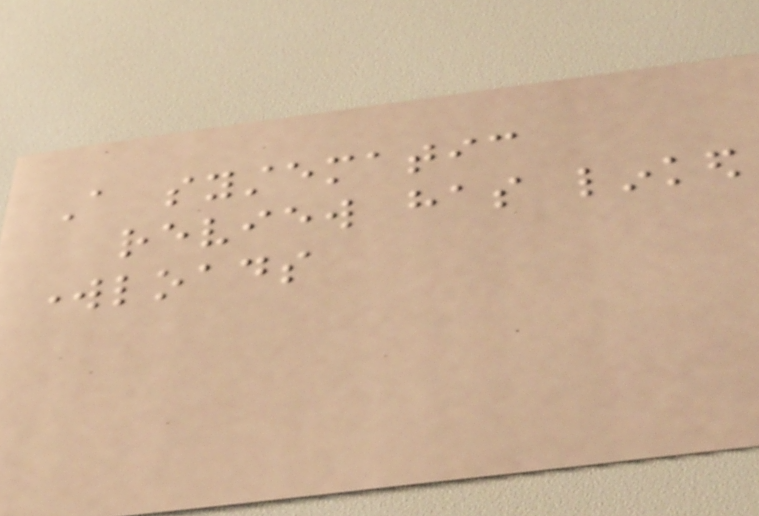A systematic
review has linked
workloads
